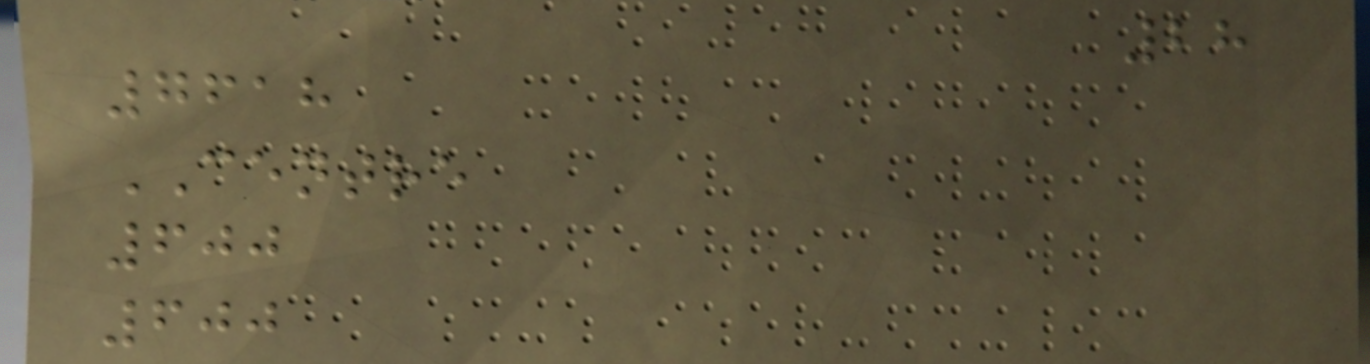28
7618
CENTRE
600
600
